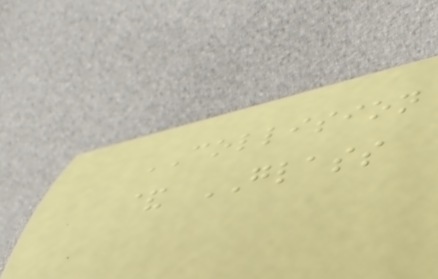COLLISION
& GLASS
